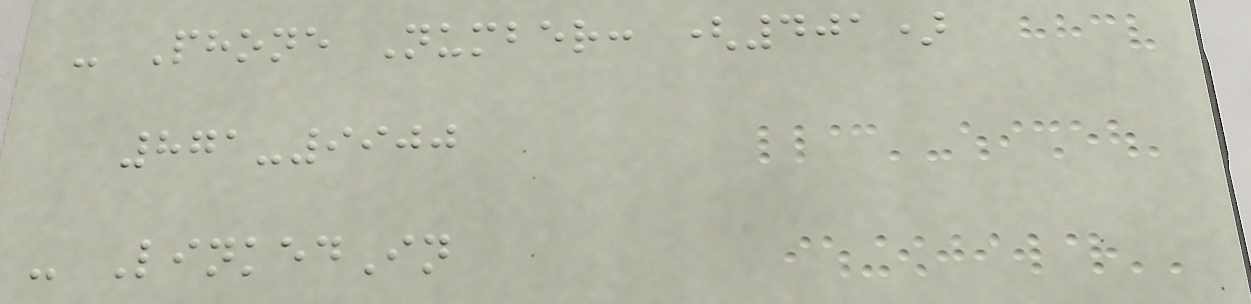- Phone Number: (401)
871-9900
- LinkedIn
